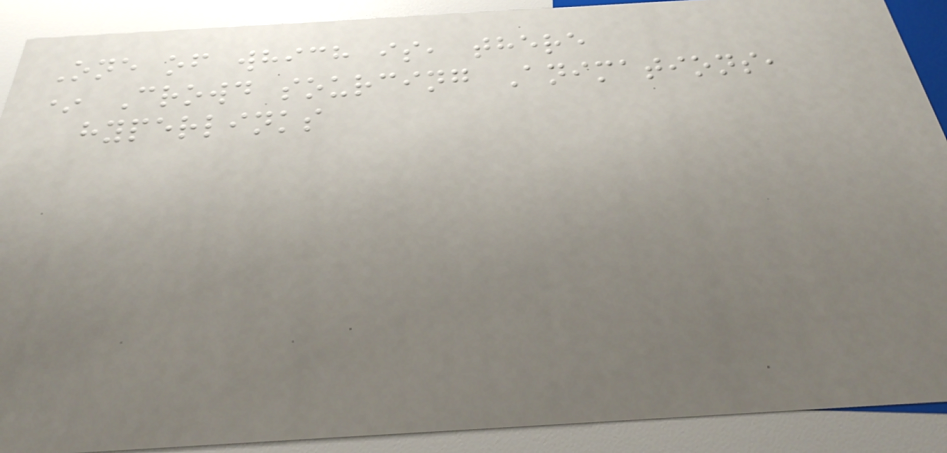One of which is, there
* Crowd sourcing Animations,
hyperlinks
